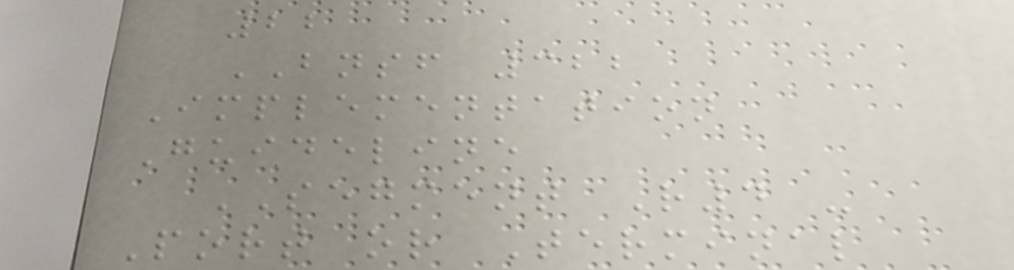22
BNSF 322
Implementation
Guideline
SEGMENT R4 -
Port or Terminal
